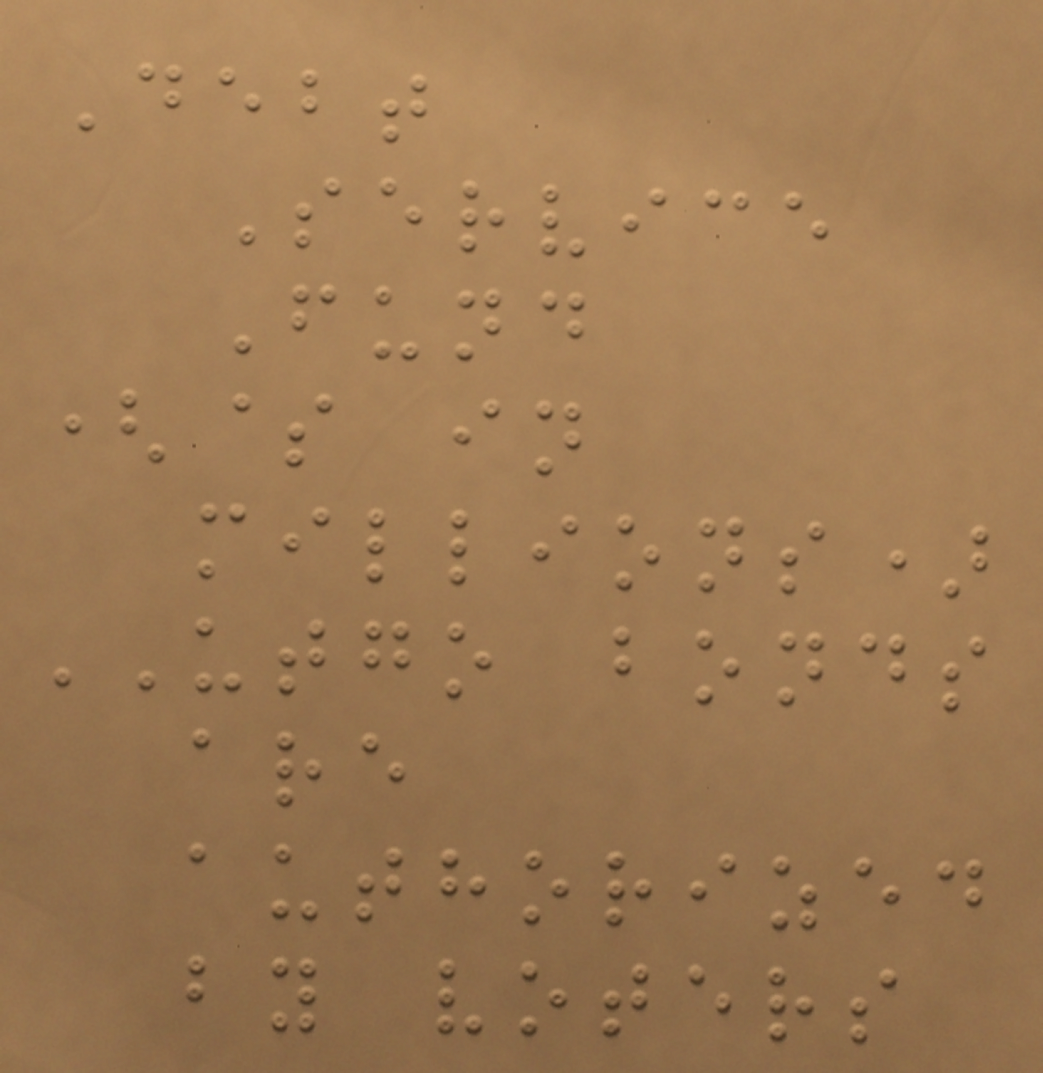Debt
Service
Fund
($ in
millions)
UTGO bonds
are
authorized
by voters
